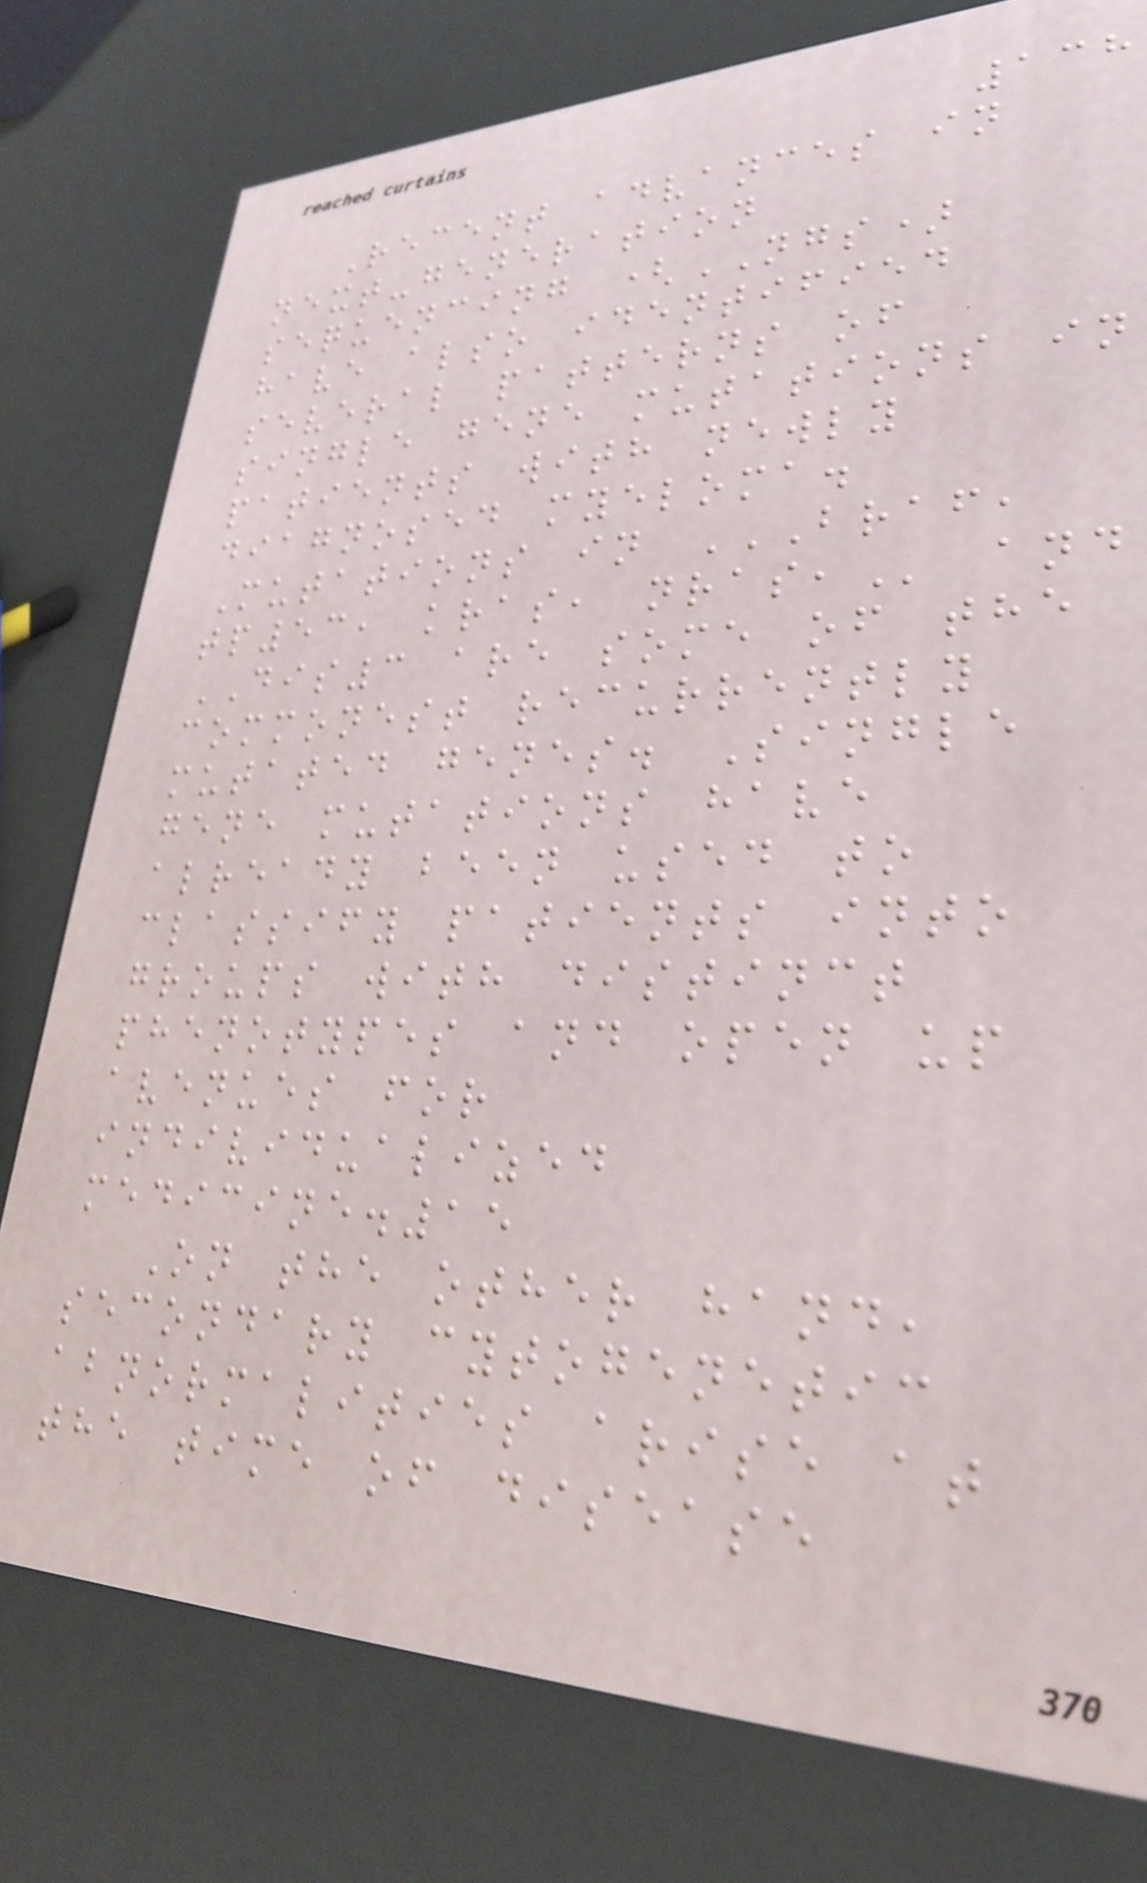138
Recent advances in
next-generation
sequencing (NGS)
have also identified
several patterns of
single gene mutations in
patients with newly
diagnosed myeloma.
Mutations in BRAF,
TP53, KRAS, NRAS, and
DIS3 are some of the
commonest recurrently
mutated genes. Single
gene mutations have
already been used to
classify patients into
groups with distinct
phenotypes and open up
avenues for
individualized
medicine.15
On the other hand,
secondary cytogenetic
abnormalities arise at
the time of disease
